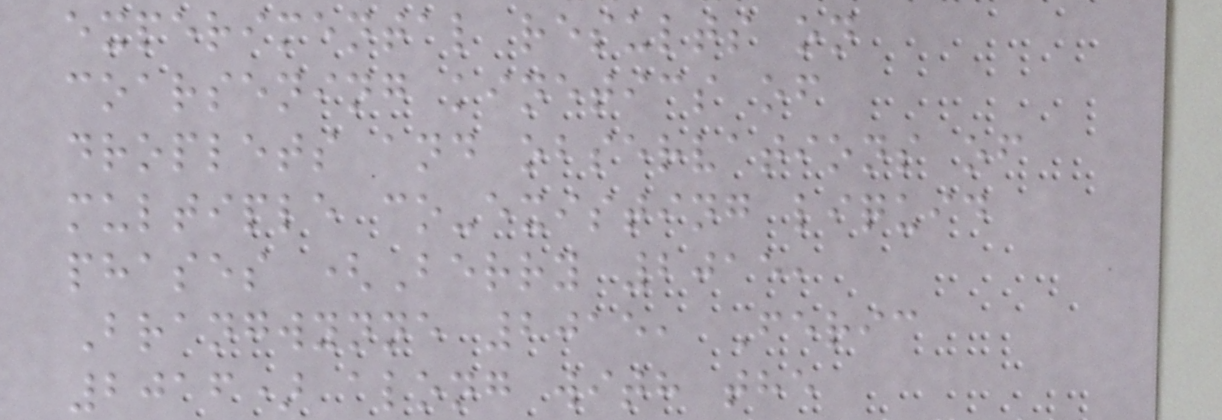experimental results on
coarsening kinetics of
droplets and observations of
multiple co-existing liquid
phases (Berry 2015,
Brangwynne 2015, Feric
2016) along with the
